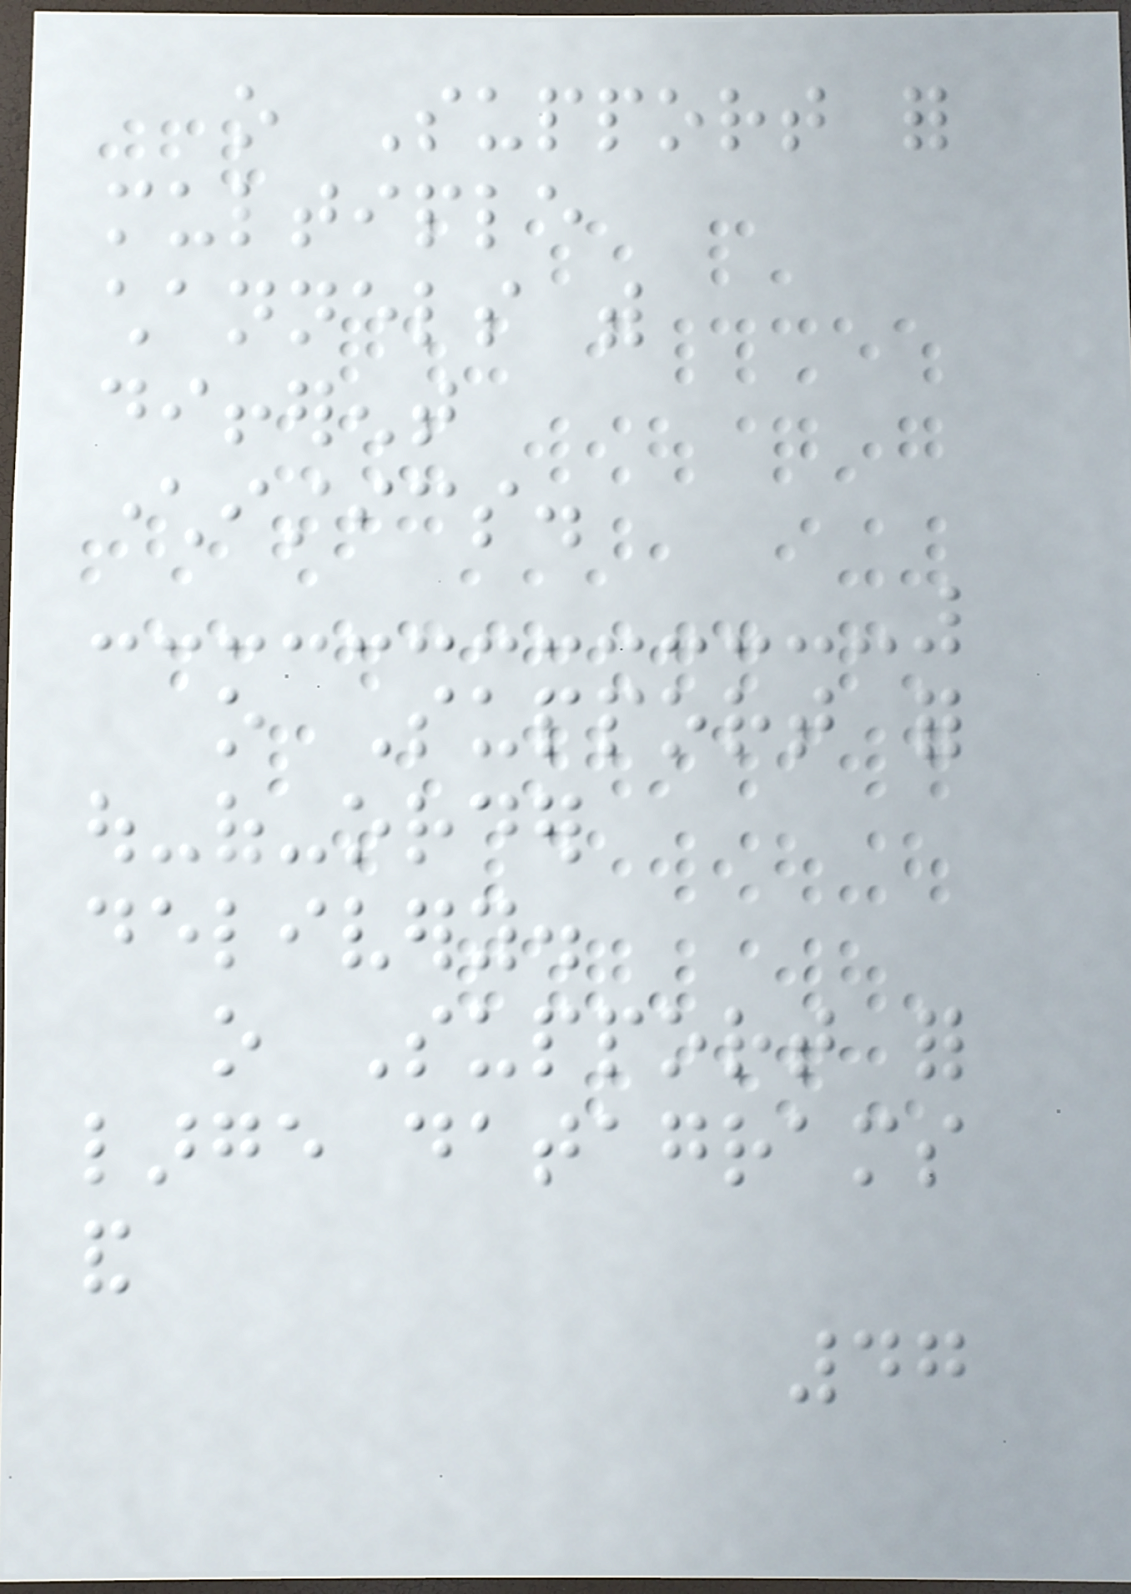o Support for
multiple
channels with
different
characteristics.
o Support for
out-of-order
delivery.
o Support for
large datagrams
and
47
